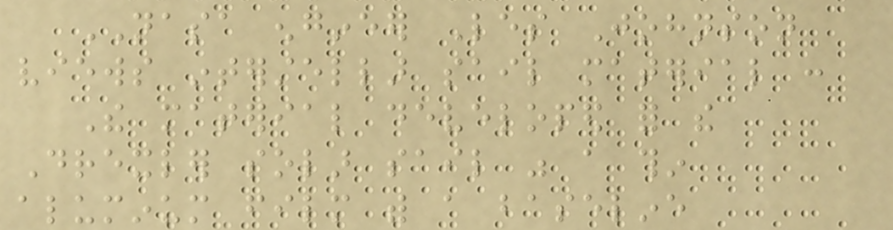NASA engineer Les Johnson
views interstellar sail material :
The material developed for the
Drexler solar sail was a thin
aluminum film with a baseline
